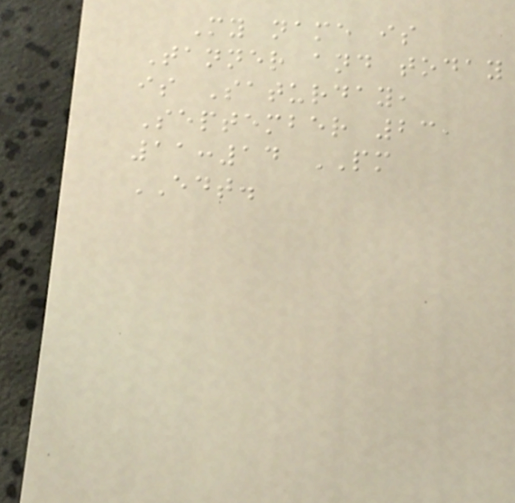My name is
Tanner and today
is Saturday,
September 23,
11:14 PM
EDT.
